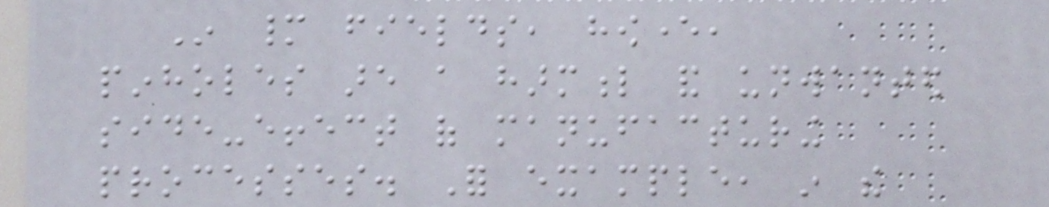In many fields, however,
pinholes are a harmful and unwanted
side-effect of manufacturing
processes. For example, in the
